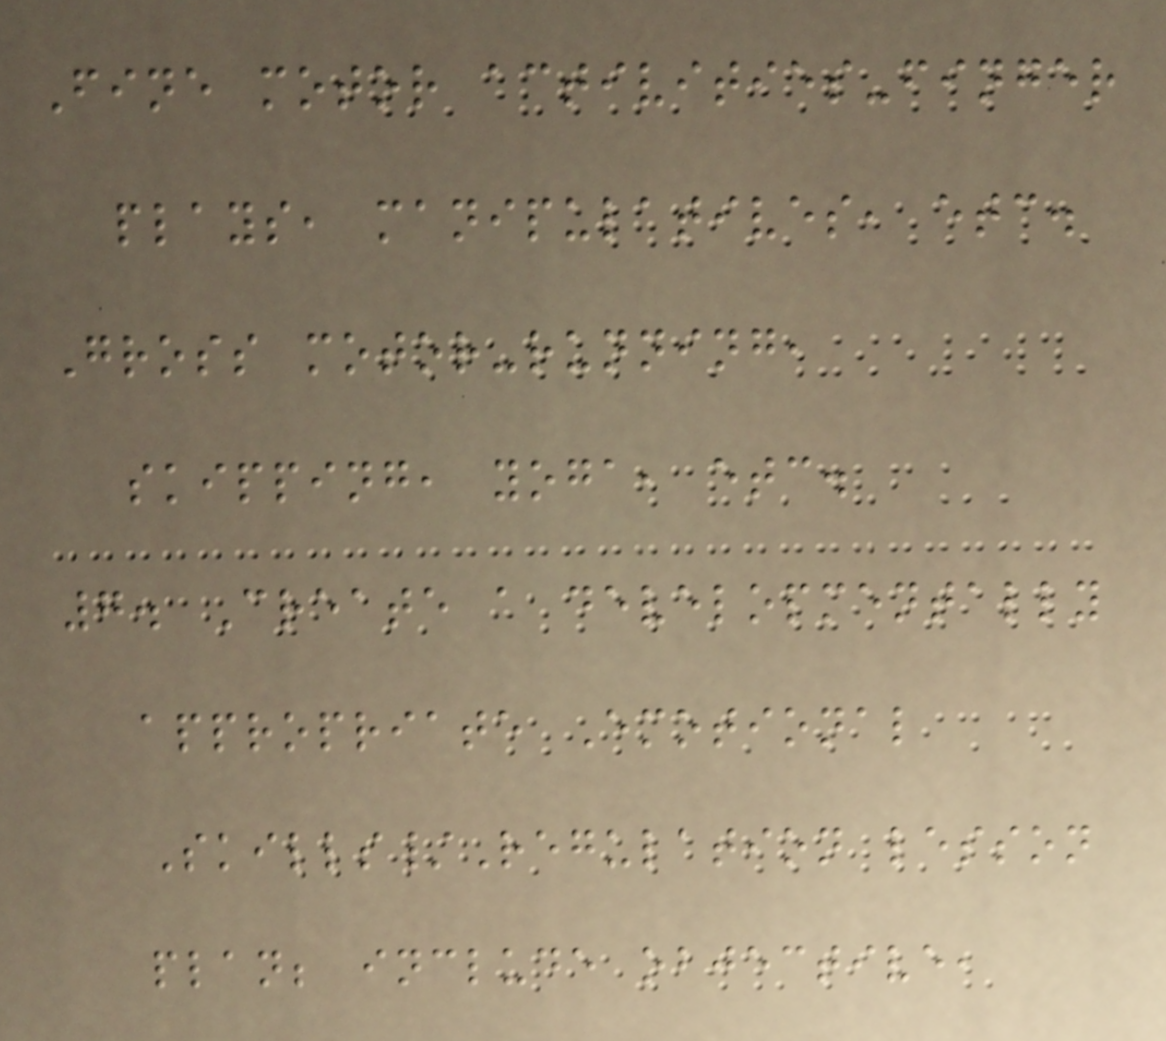Fine motor activities-finger
plays, manipulatives, etc.
Gross motor-running,
skipping, yoga, etc.
7. Create a developmentally
appropriate Emotional
Skills/Regulation lesson
plan; include objective,
